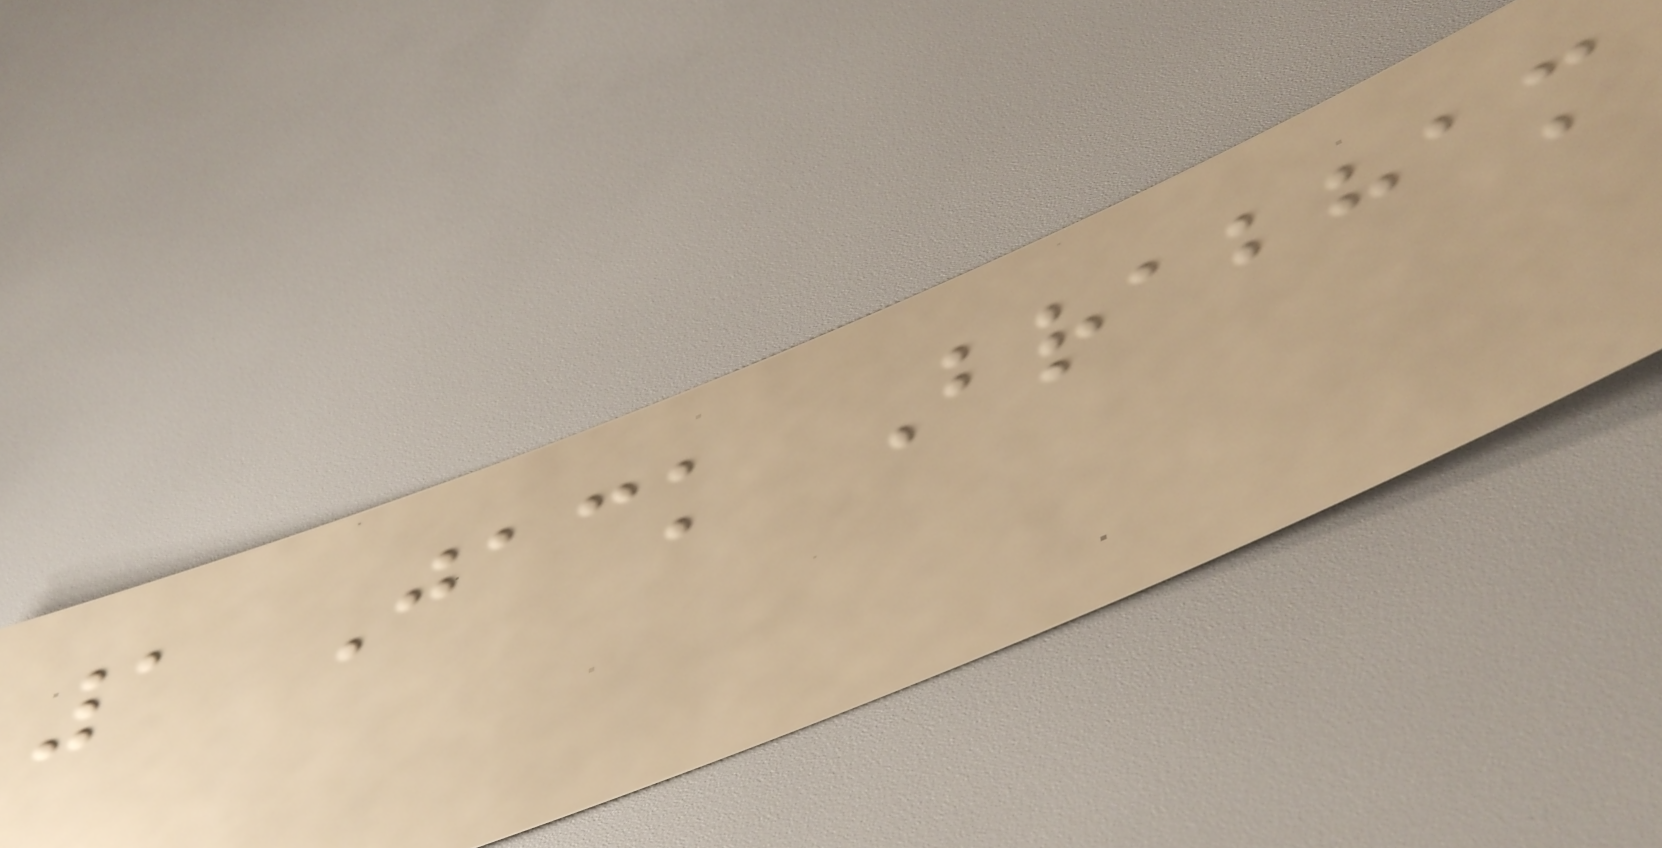1 Jack Brabham
